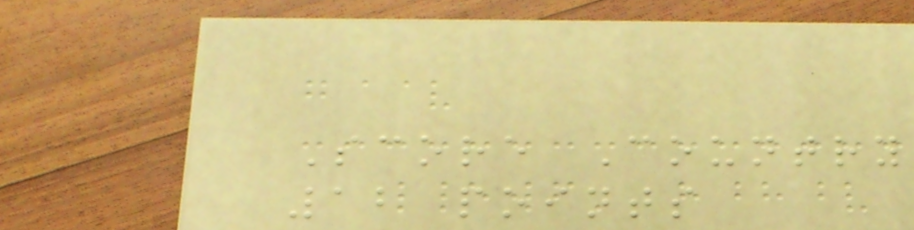Score Country
12 points
